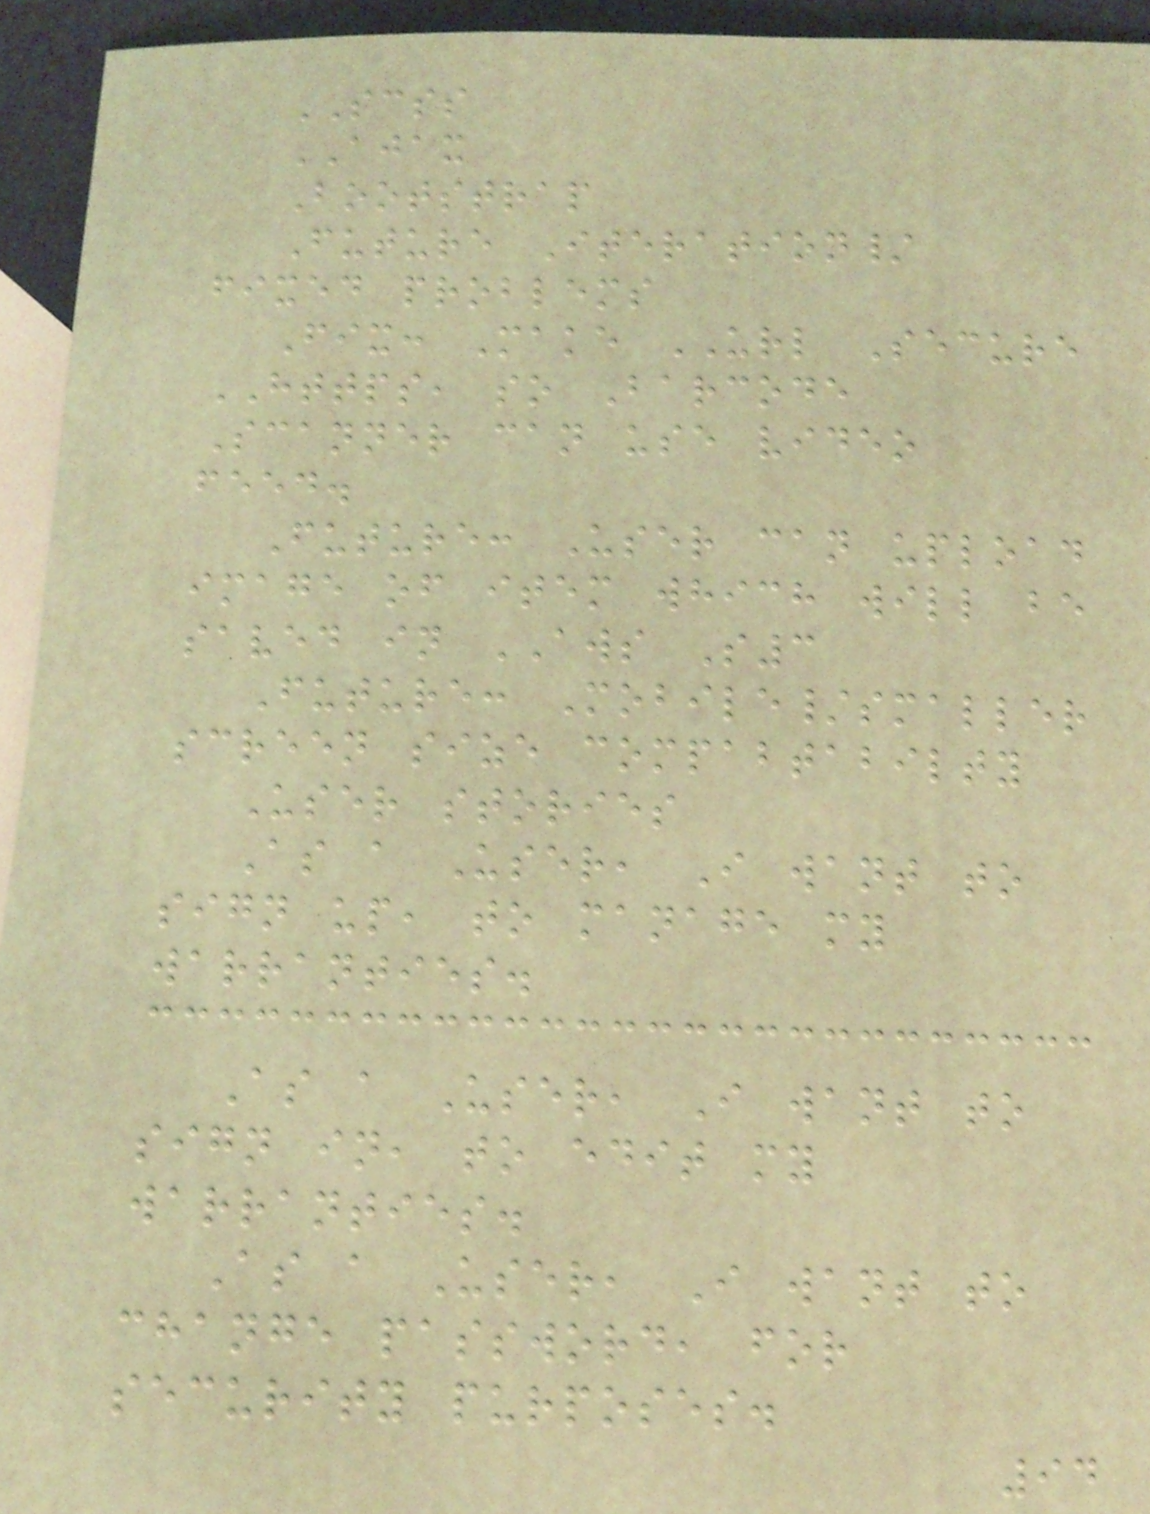SCSS
AJAX
Bootstrap
Future Iteration/
fixed problems
Fix: Make URL Secure
HTTPS, so Barcode
Scanner can use video
feed.
Future: User can upload
image of item which will be
saved in AWS S3
Future: Mobile/smaller
screen size compabtabilty
User stories
As a User, I want to
sign up, to manage my
warranties.
As a User, I want to
sign in, to edit my
warranties.
As a User, I want to
change password, for
security purposes.
94
